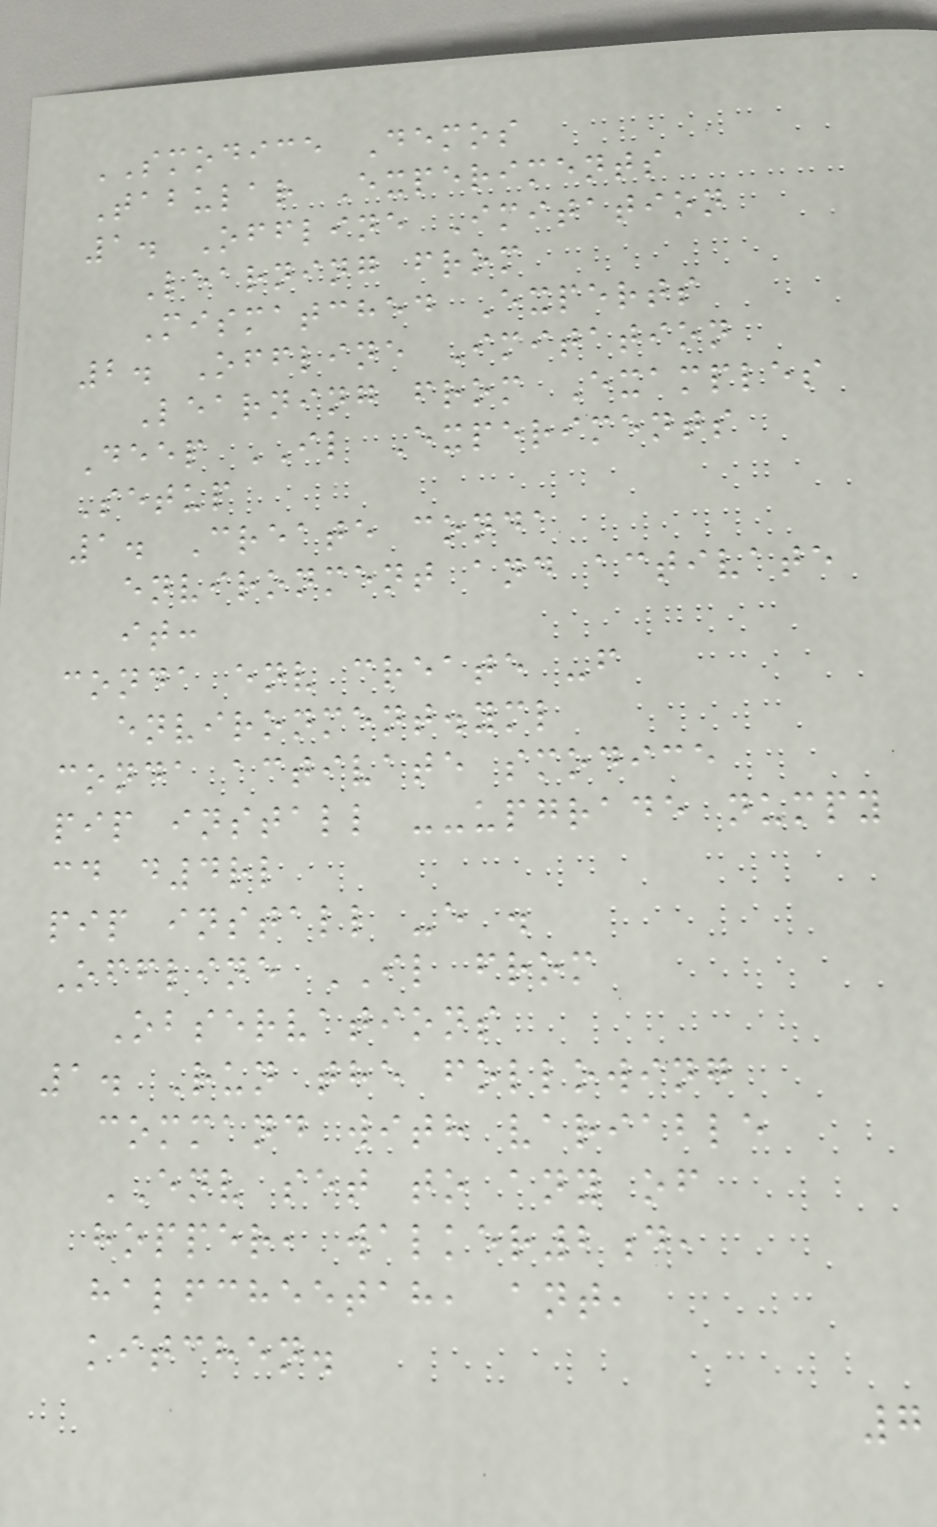SMODICE Demos
Tabular Experiments
1. Offline Imitation
Learning from
Mismatched Experts
2. Offline Imitation
Learning from Examples
Deep IL Experiments
Setup
1. Create conda
environment and activate
it:
conda env create -f
environment.yml
conda activate smodice
pip install --upgrade numpy
cd d4rl
pip install -e .
Offline IL from
Observations
1. Run the following
command with variable
ENV set to any of
hopper, walker2d,
halfcheetah, ant,
kitchen.
7
